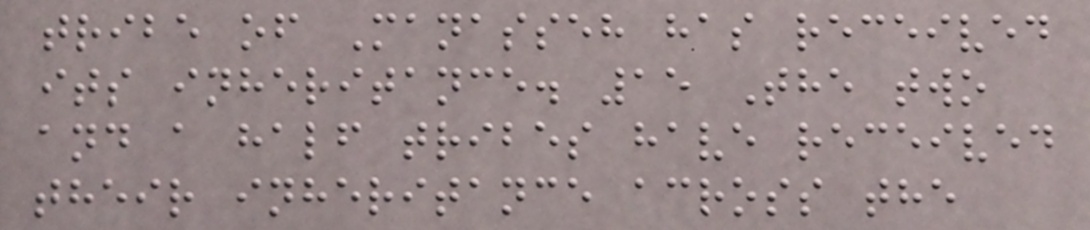tribe of Manasseh has received
its inheritance. 15 The two
and a half tribes have received
their inheritance across the
